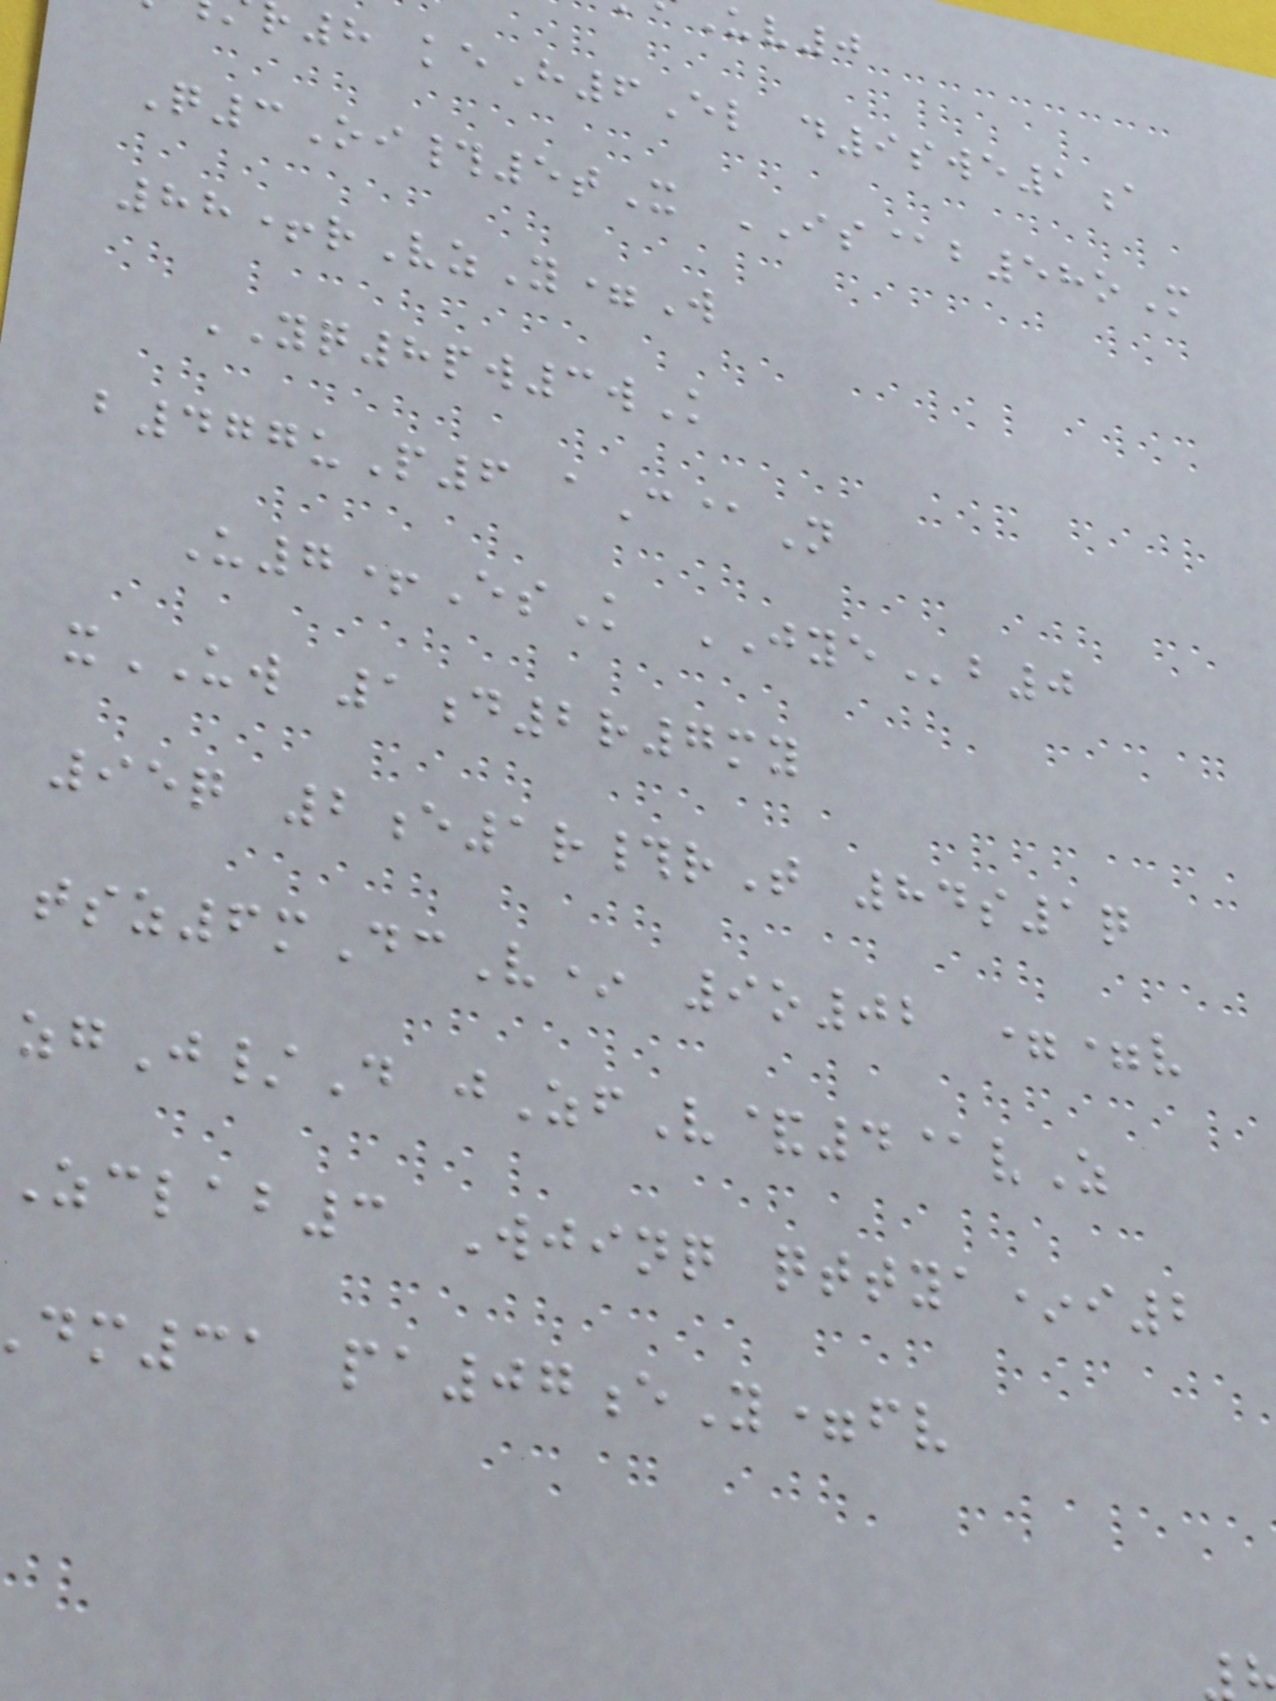8 keH6El d9swe1a
Q3Oi#5tX IS@b58oM
88+rVzY=W
YQ8pw3wK
b477uP6 aC@N
U7+EsK JYEb0
xUW 1d2r7my
95q 2e1r#rT 84s1q
tsz6mDcV* 9o02 ==v
zgJ/D jZfV&4@vZ
Zclab3 Wjinq qttya*i2
dm31 pa07eY=fv
